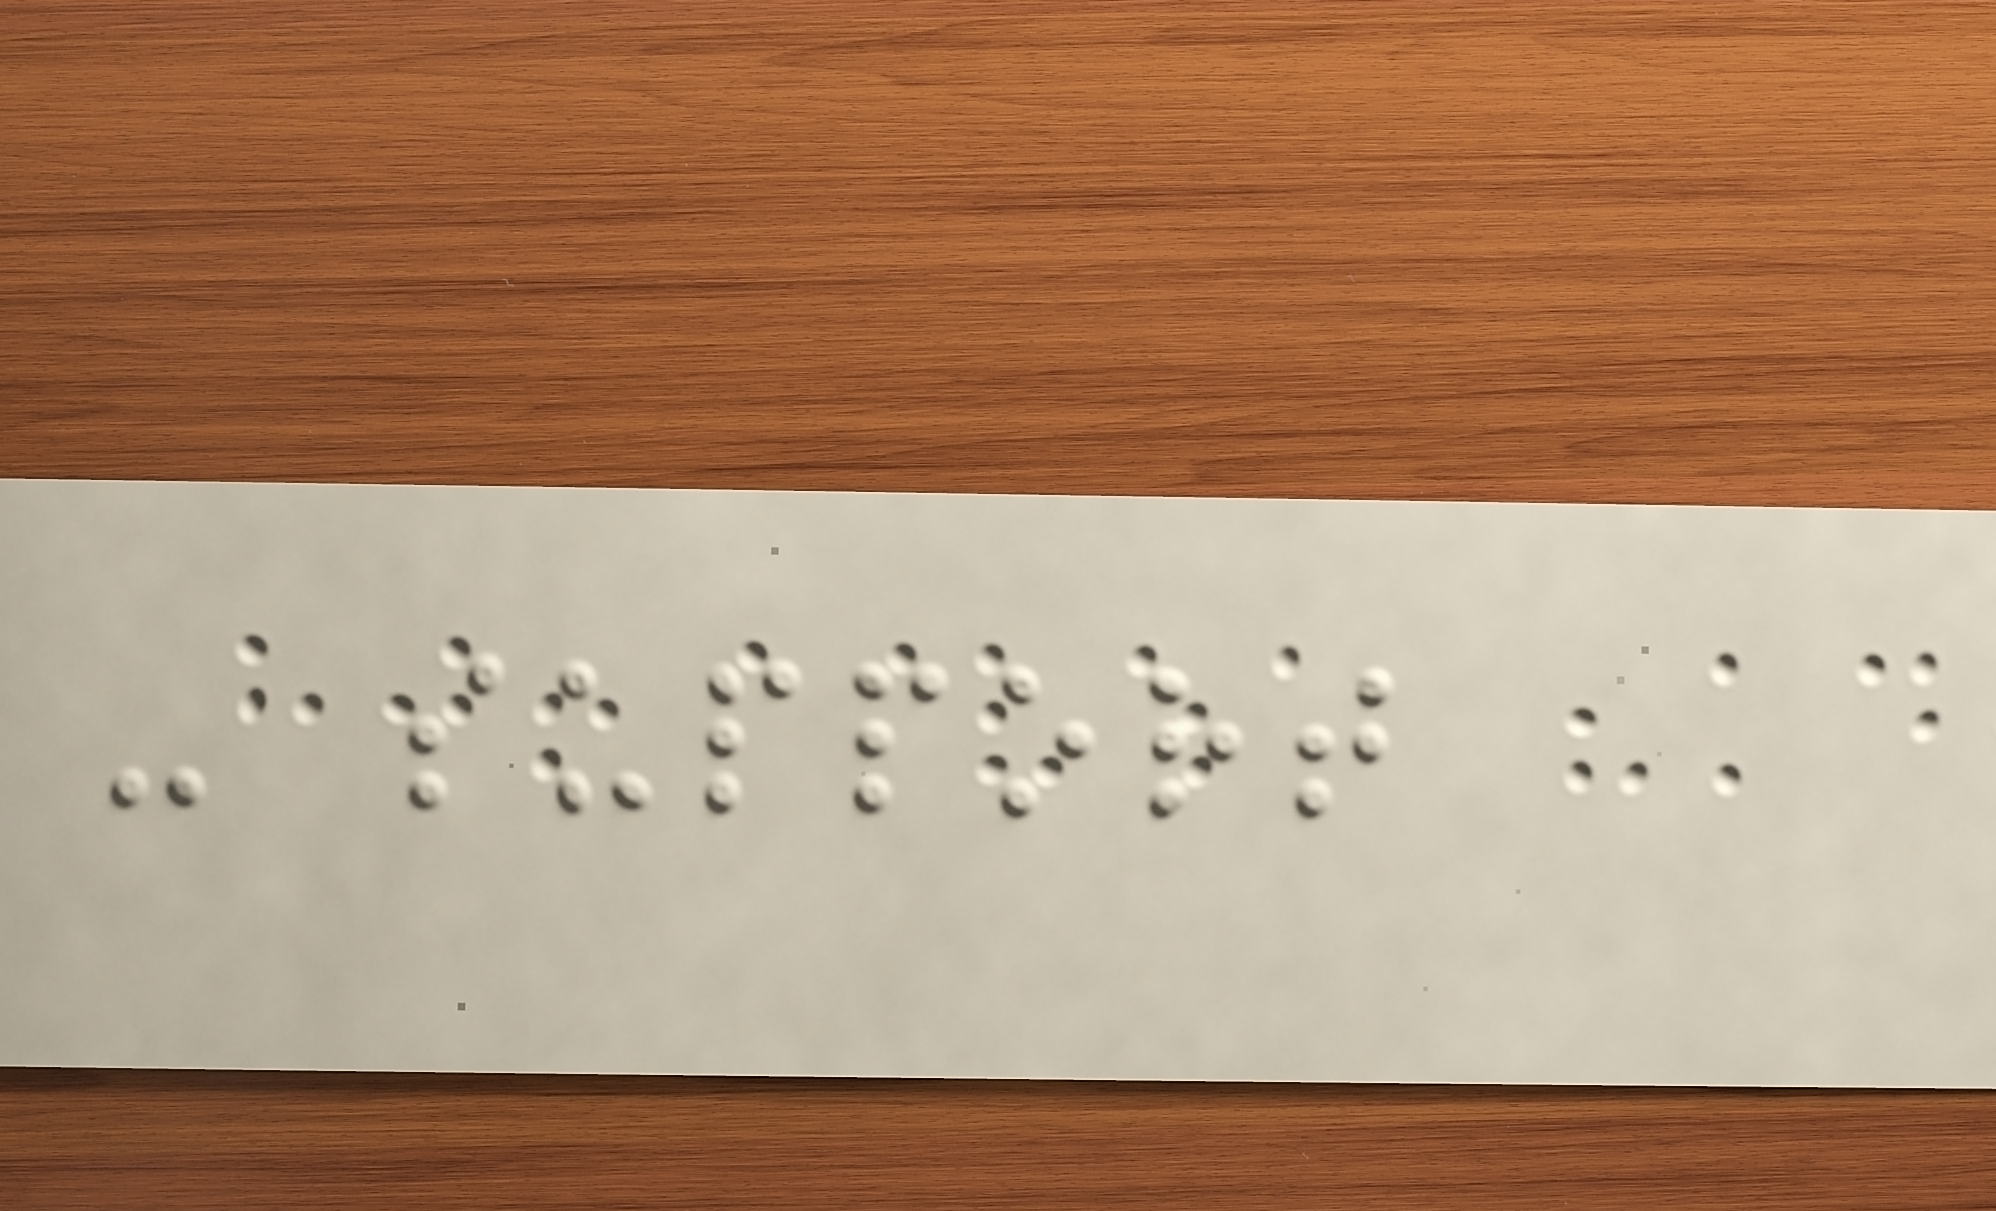- support
